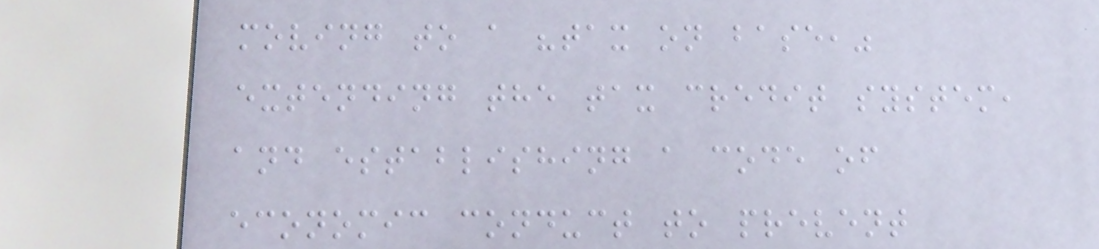moving to a "tax on base,"
extending the tax credit system,
and establishing a code of
economic conduct to prevent
